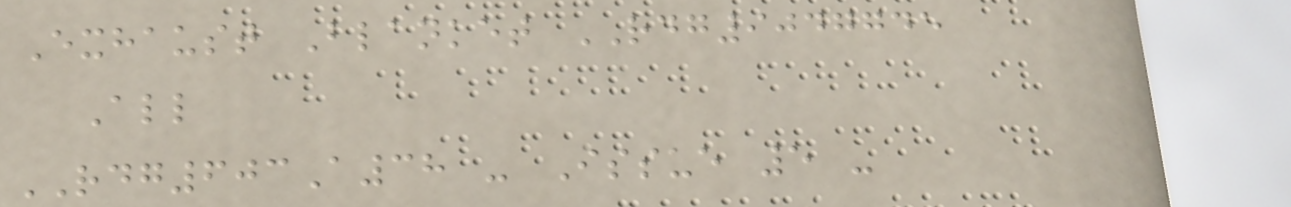Exhaust Blanket RDG9047745
All
RDG603A38 - Issue 5 -
